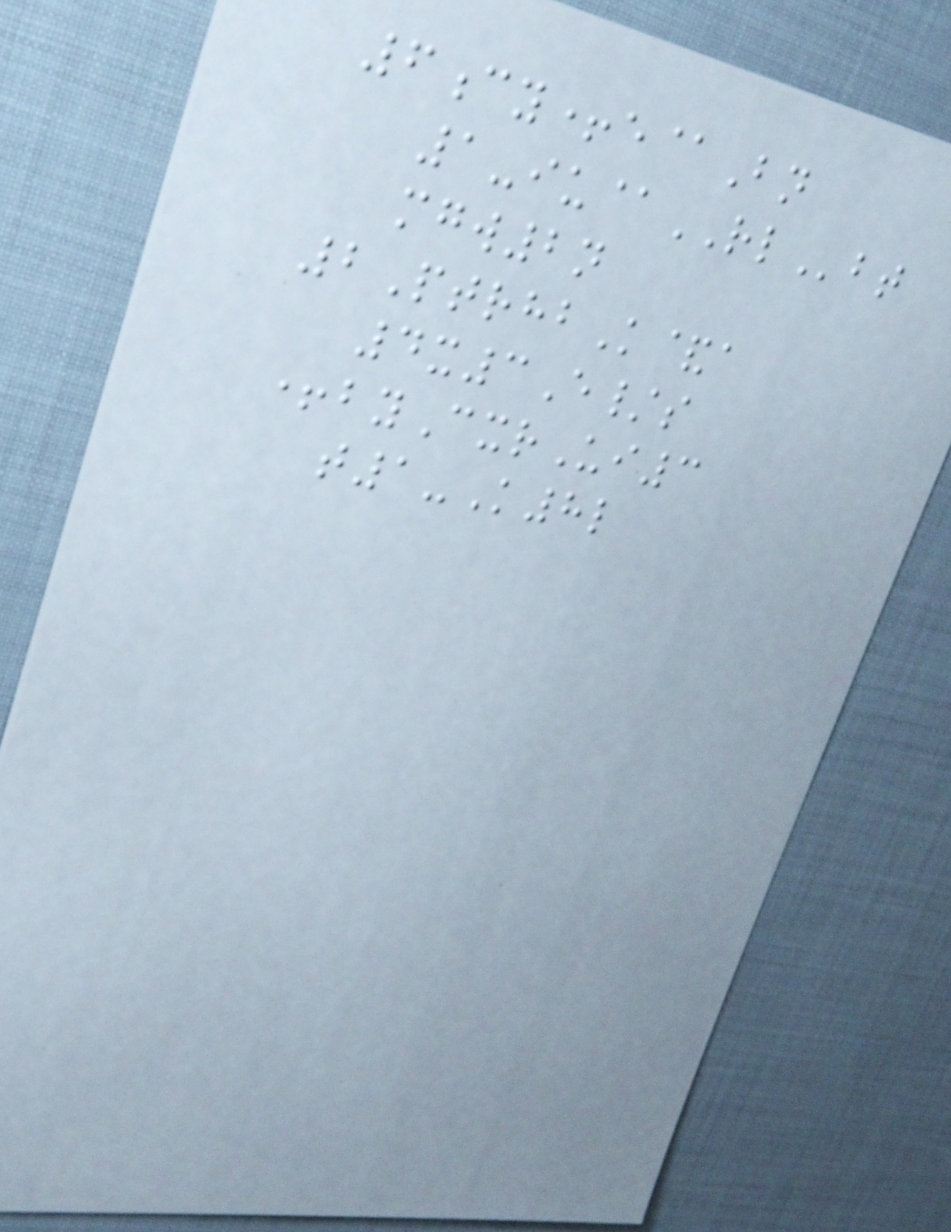6cy+e@Bn
1-iu@RLbt
mgw2n
2PtrhbK&a
4x3E/s
+byCxrUi3
t1-K8l
